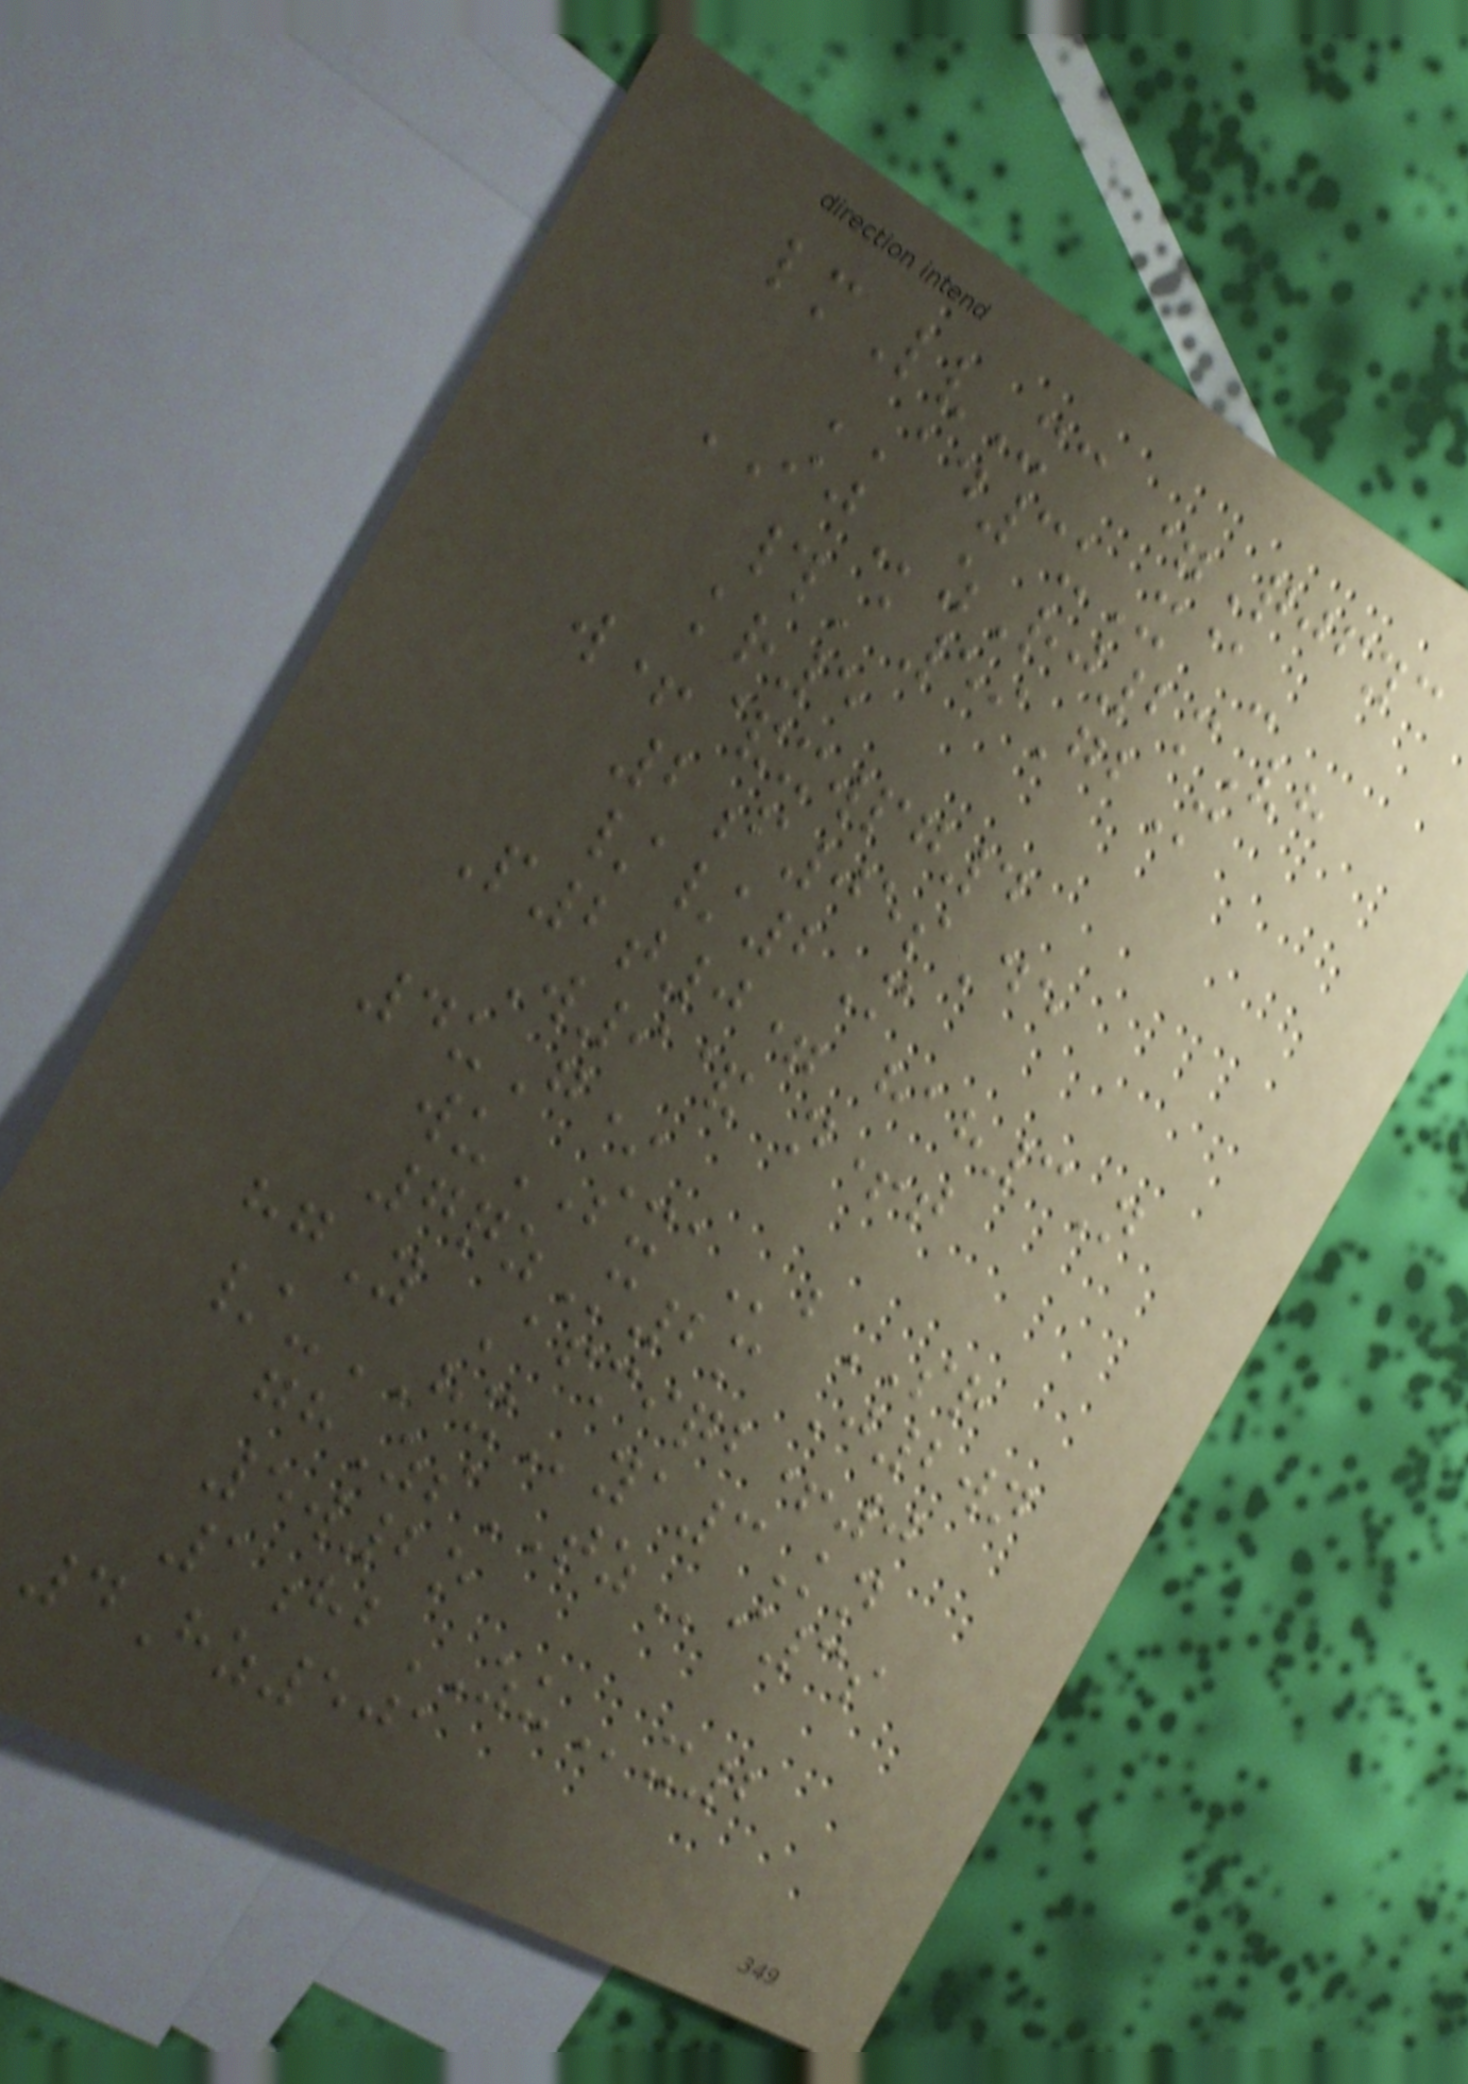lmLvXc =Qjfyc
AD3uX@-
IJzRj2mVh
#A59GbM
kr5
w+&xwpg4
2f05sDe
//2M
P2t0= hah3N
W9& n+t
4uG*
wuSXAbSR
7qzM2m J2wn
hgY Afmiqb+0
/-HXya3Kn
ghZsTZi3s
5w2o
1hbZUx2
4Hz501
